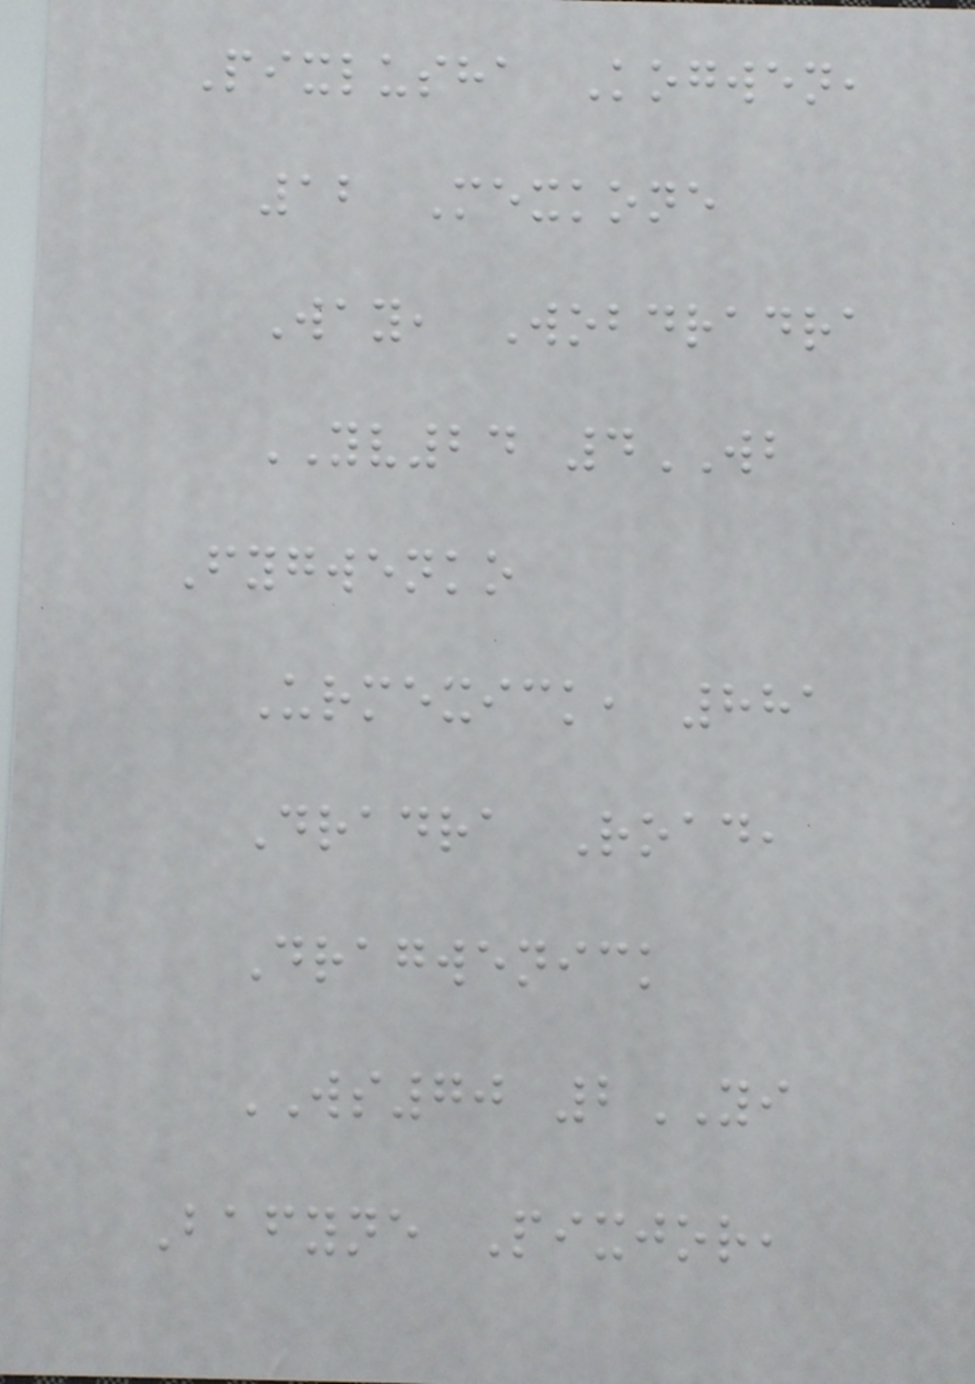Pixlusha Kogwen,
12 Mexkone
Way, Wobdradra
YV24 4WB
Fygwenko
Urmexick, 881
Dradra Road,
Dragwenick
WS70 2YI
Bafyne Pixjor,
